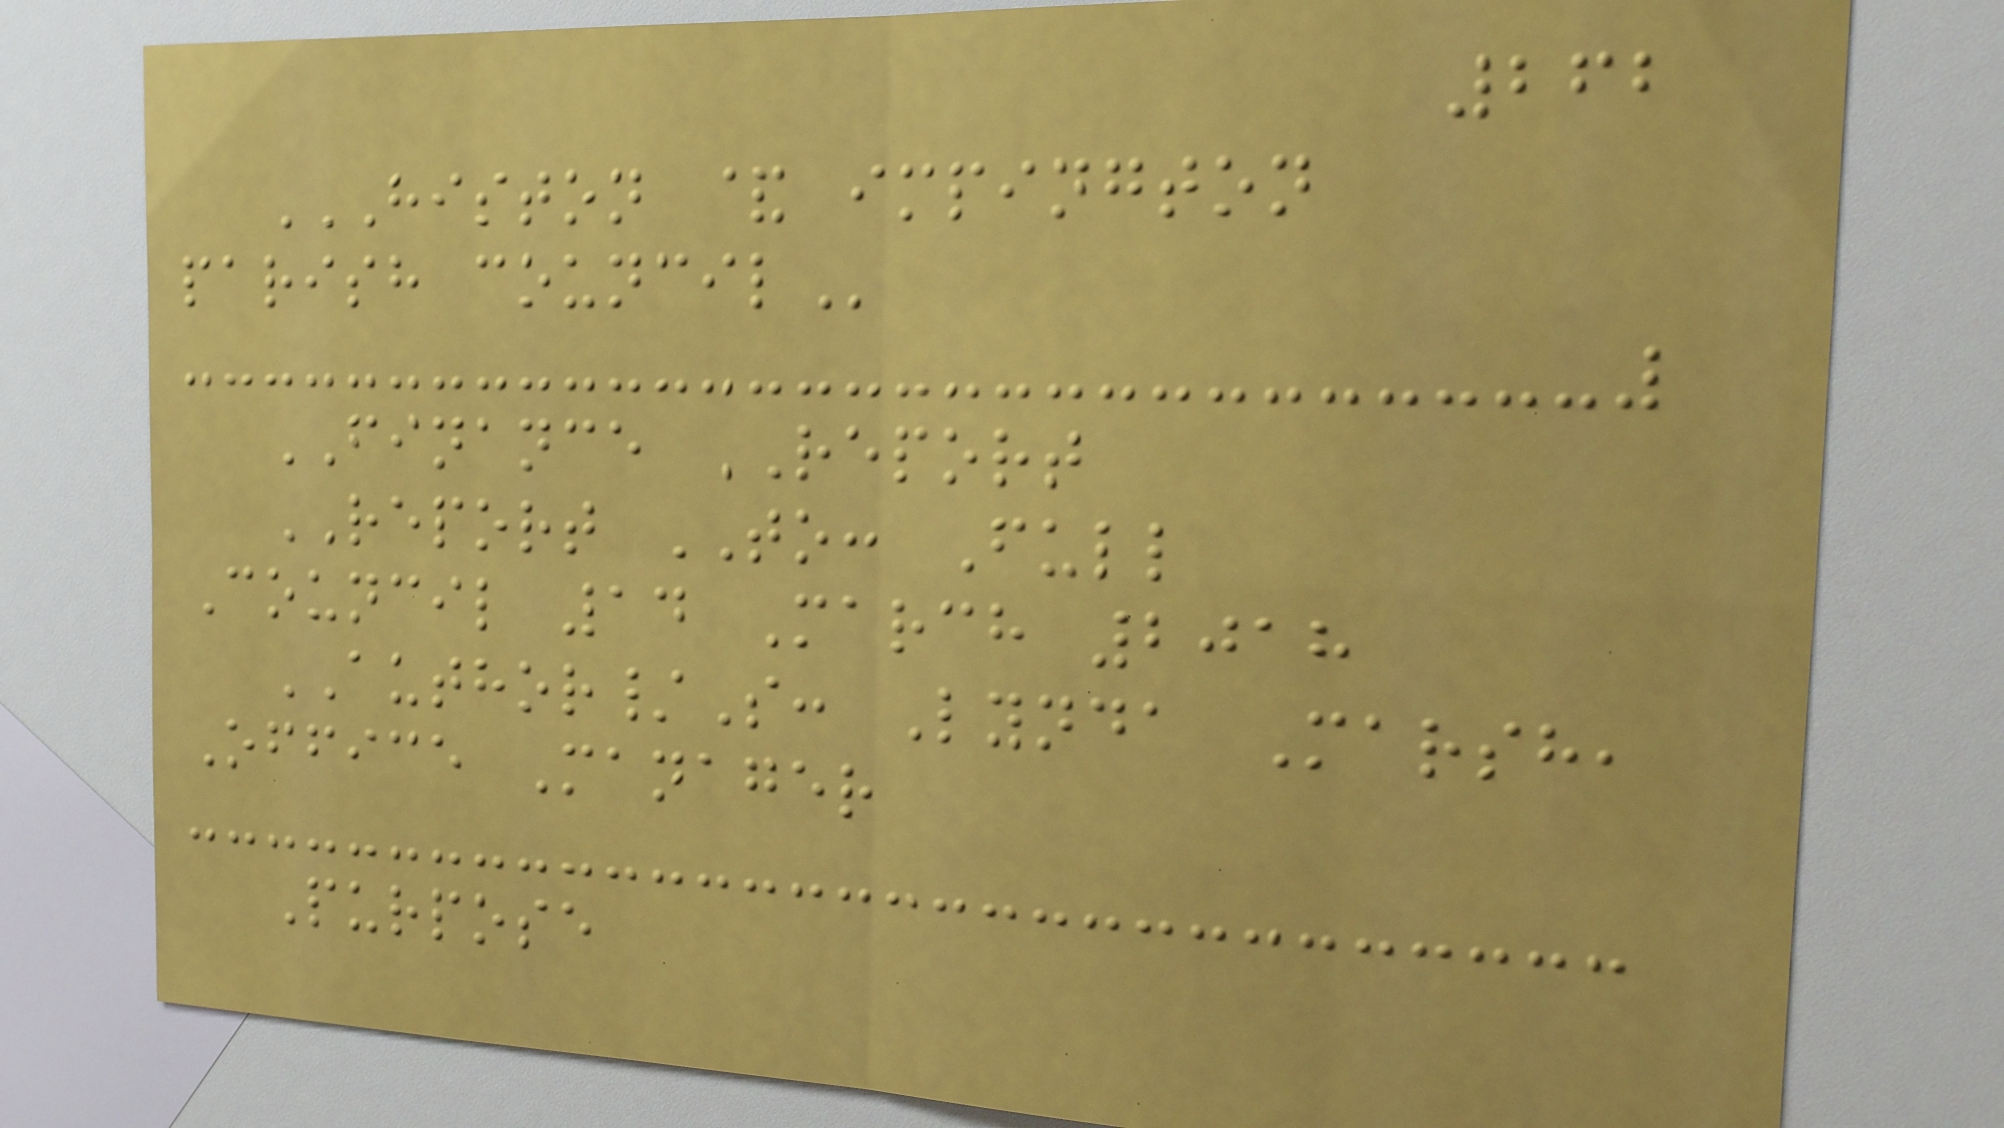262
HISTON & IMPINGTON
PARISH COUNCIL
FINANCE REPORT
REPORT TO: Full
Council 14 March 2018
AUTHOR/S: Lynda Marsh,
Office Manager
Purpose
